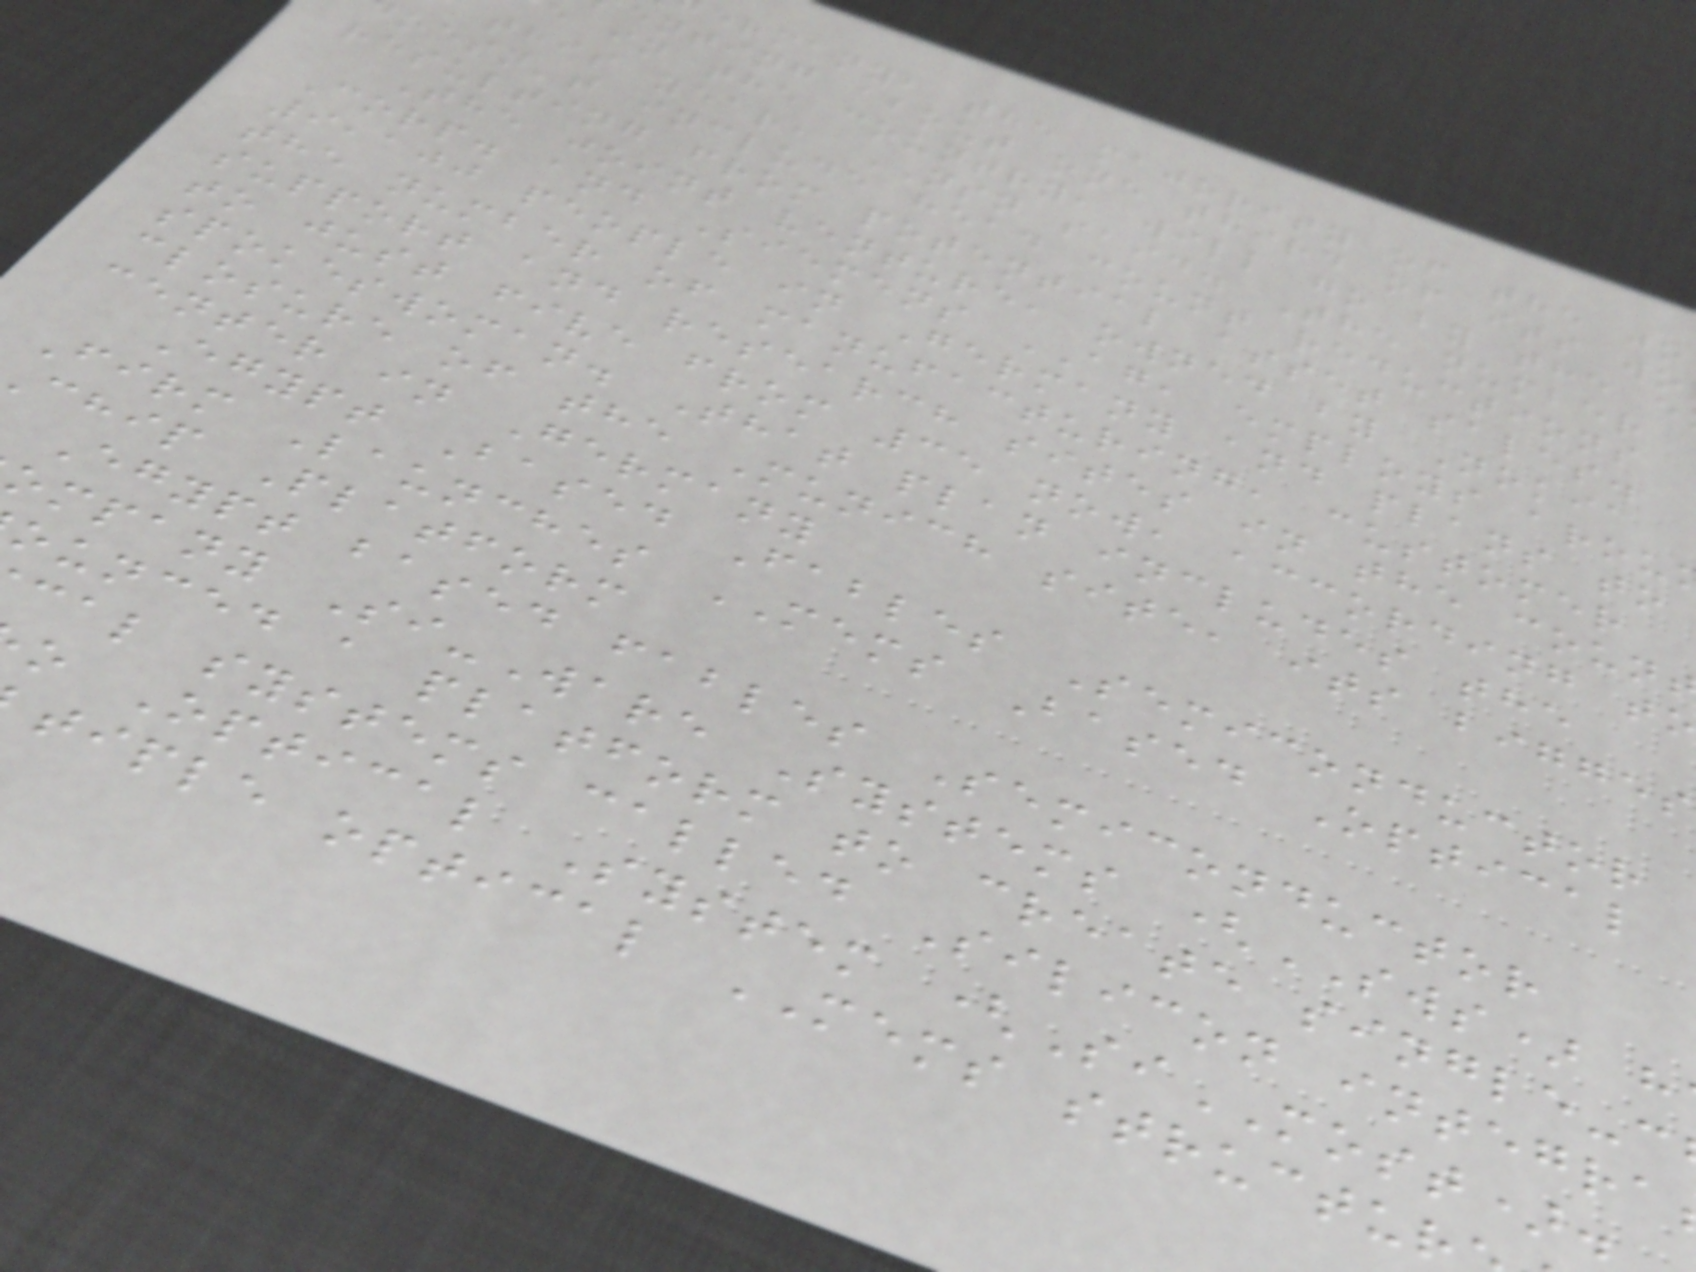ermany, the majority of the jo
enting about one third of its wo
e in the country, will go by the e
this year, NSN said. The number
oesn't include head count reductions
resulting from potential asset sales.
The joint venture, owned by Nokia
Corp. and Siemens AG, employs arou
9,100 people in Germany and plans to
the number of manufacturing, customer
support and research sites in the coun
to just five from 35 now, according to
spokeswoman. That plan includes the
closure of the Munich site, its bigges
center in Germany
Egypt Based Fables Semiconductor
Firm Launches MEMS Based Optical
chip Platform
Egypt based fables Semiconductor
ompany Si-Ware Systems (SWS) h
ounced a platform to create single-c
cal systems called Silicon integra
o Optical System (SiMOST).
tiple optical MEMS structur
